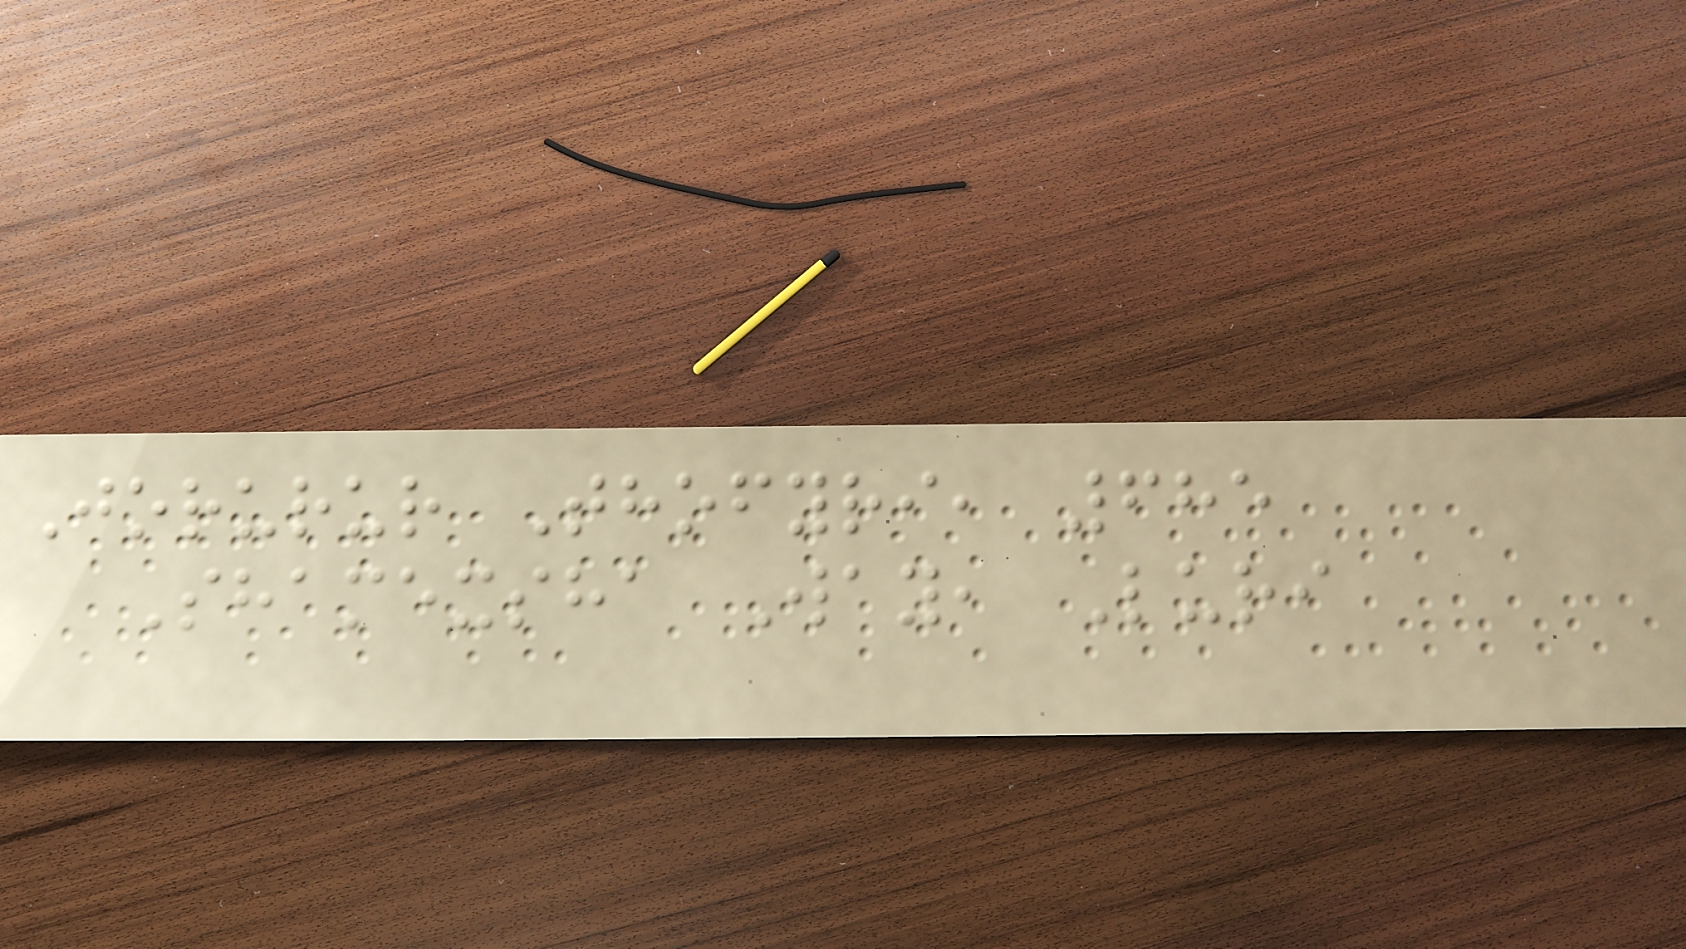Jorurur Thofyri, 685
Shamexsha Way, Luri
